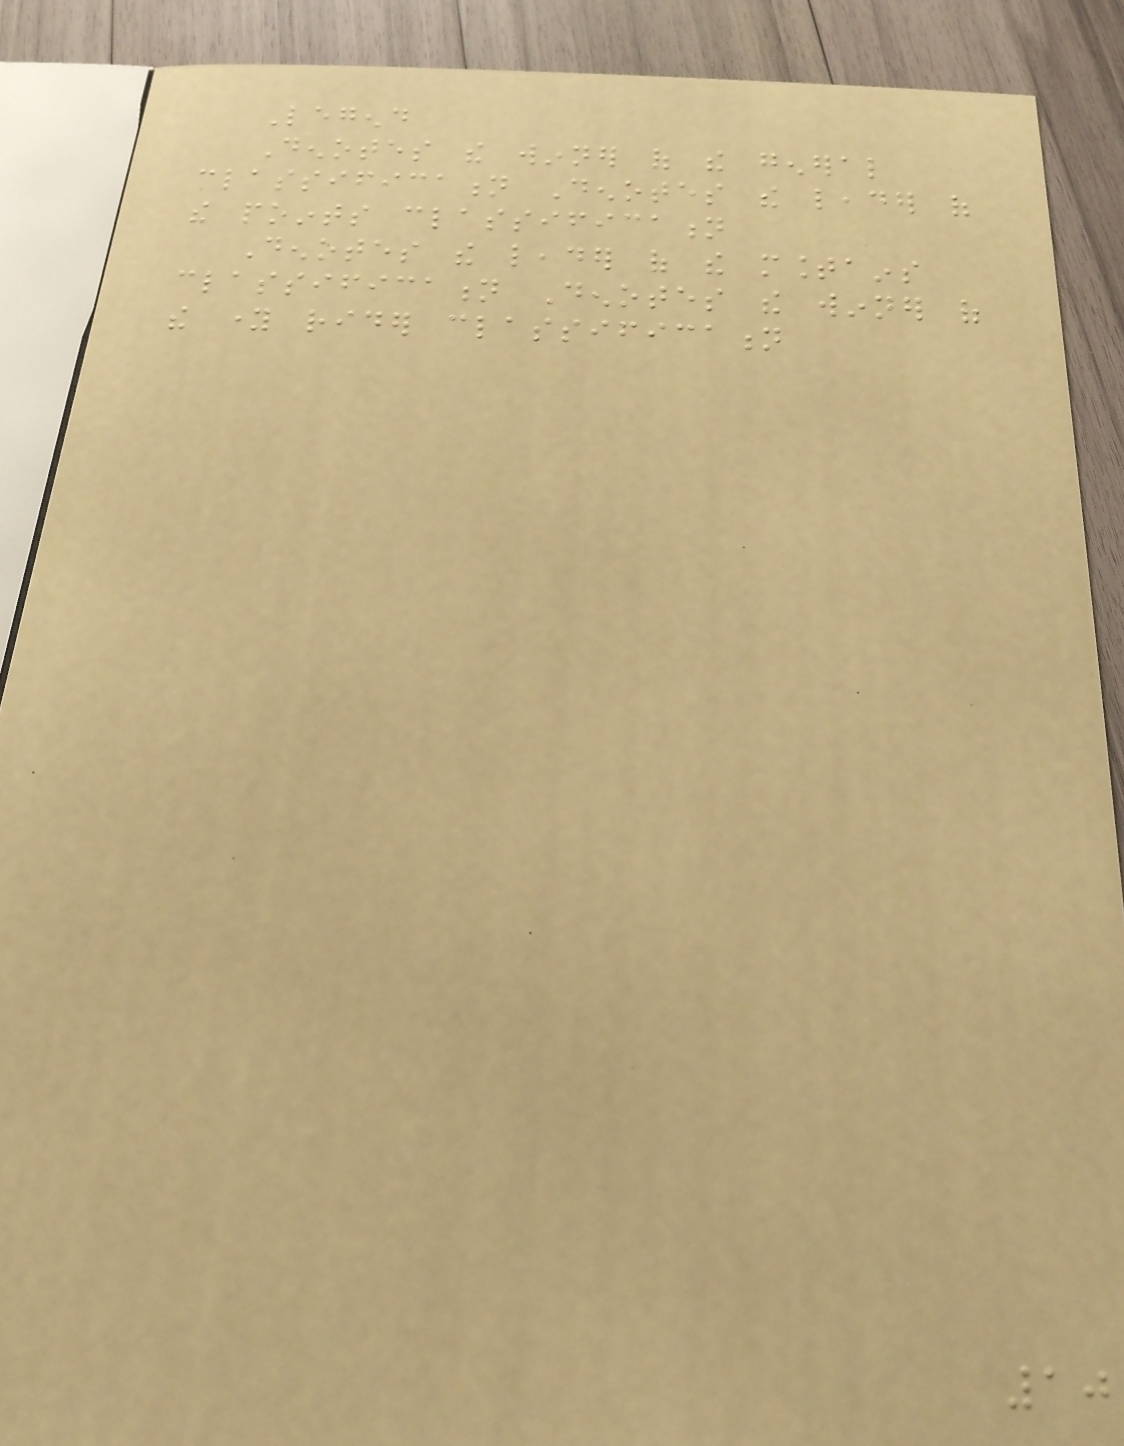Legend
Denotes the winner of the general
classification Denotes the leader of
the points classification
Denotes the leader of the mountains
classification Denotes the winner of
the young rider classification
10
